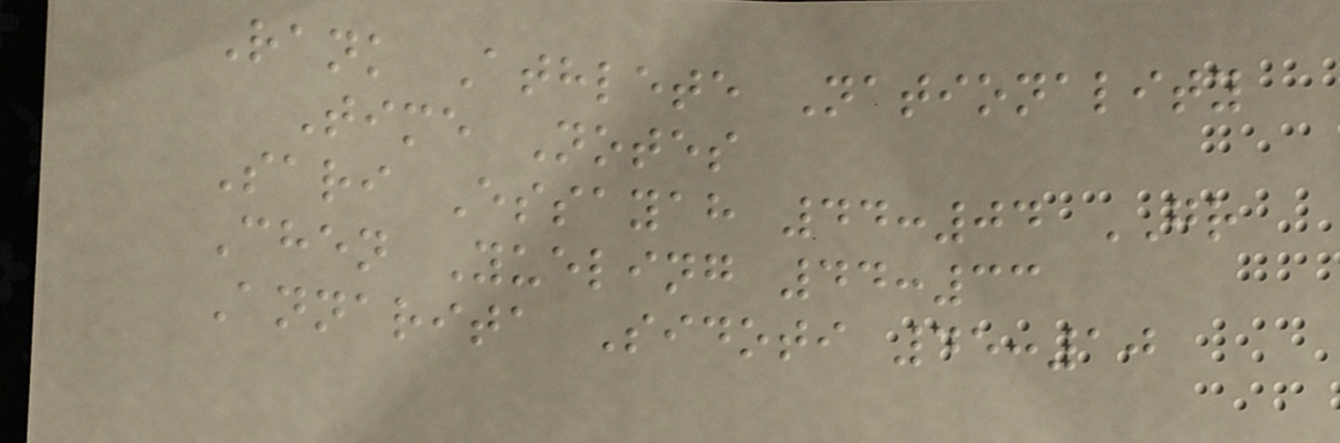Rank Athlete Nationality
Time Notes
Sari Essayah 44:04 GR
Chen Yueling 44:33
Annarita Sidoti 45:10
